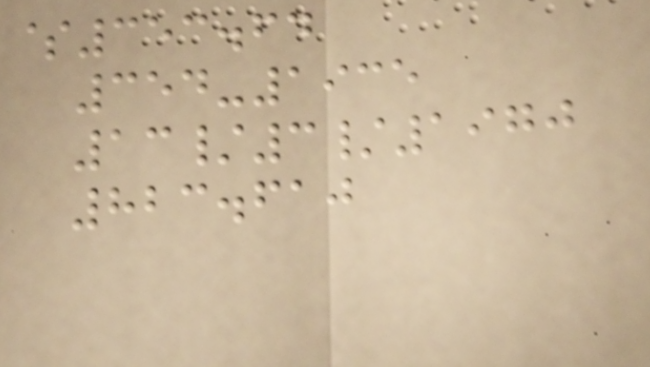$353.64
354-1935
13/3/1970
823.610
